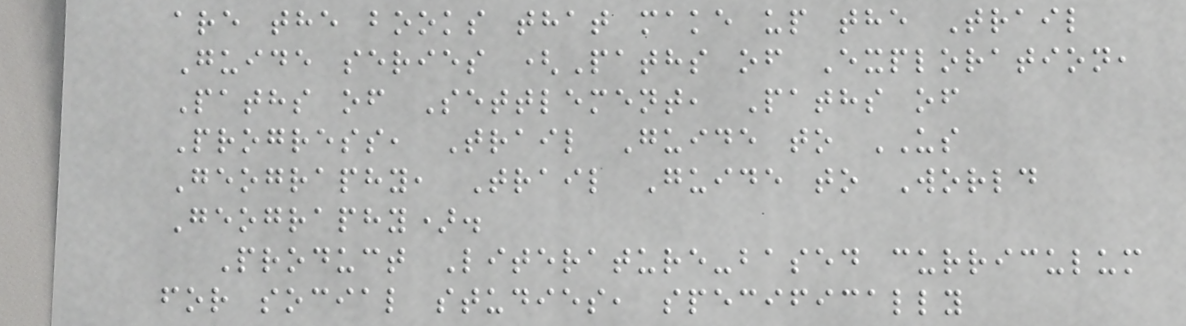are the books that make up the Trail
Guide series (Paths of Exploration,
Paths of Settlement, Paths of
Progress, Trail Guide to US
Geography, Trail Guide to World
Geography).
Product Literature-based curriculum
for social studies, specifically
